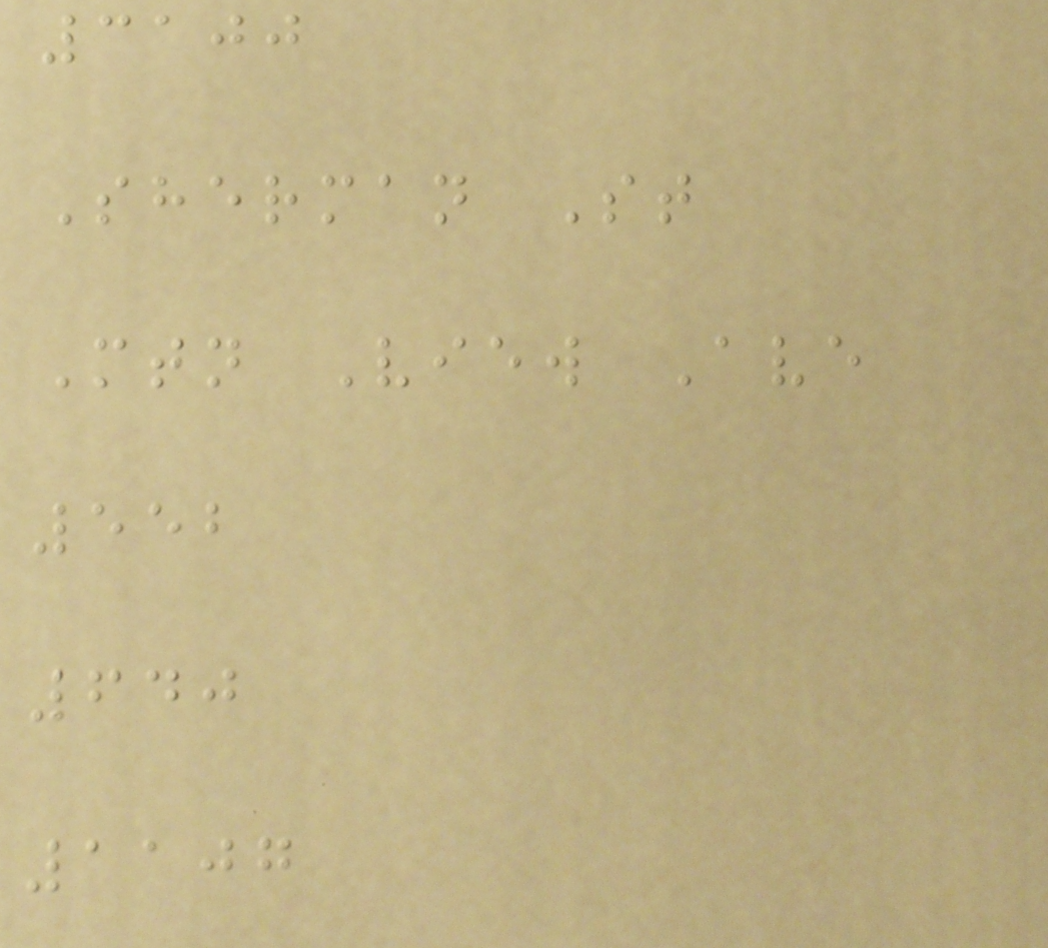3100
Sherman St
Mtn View Ave
552
640
1107
